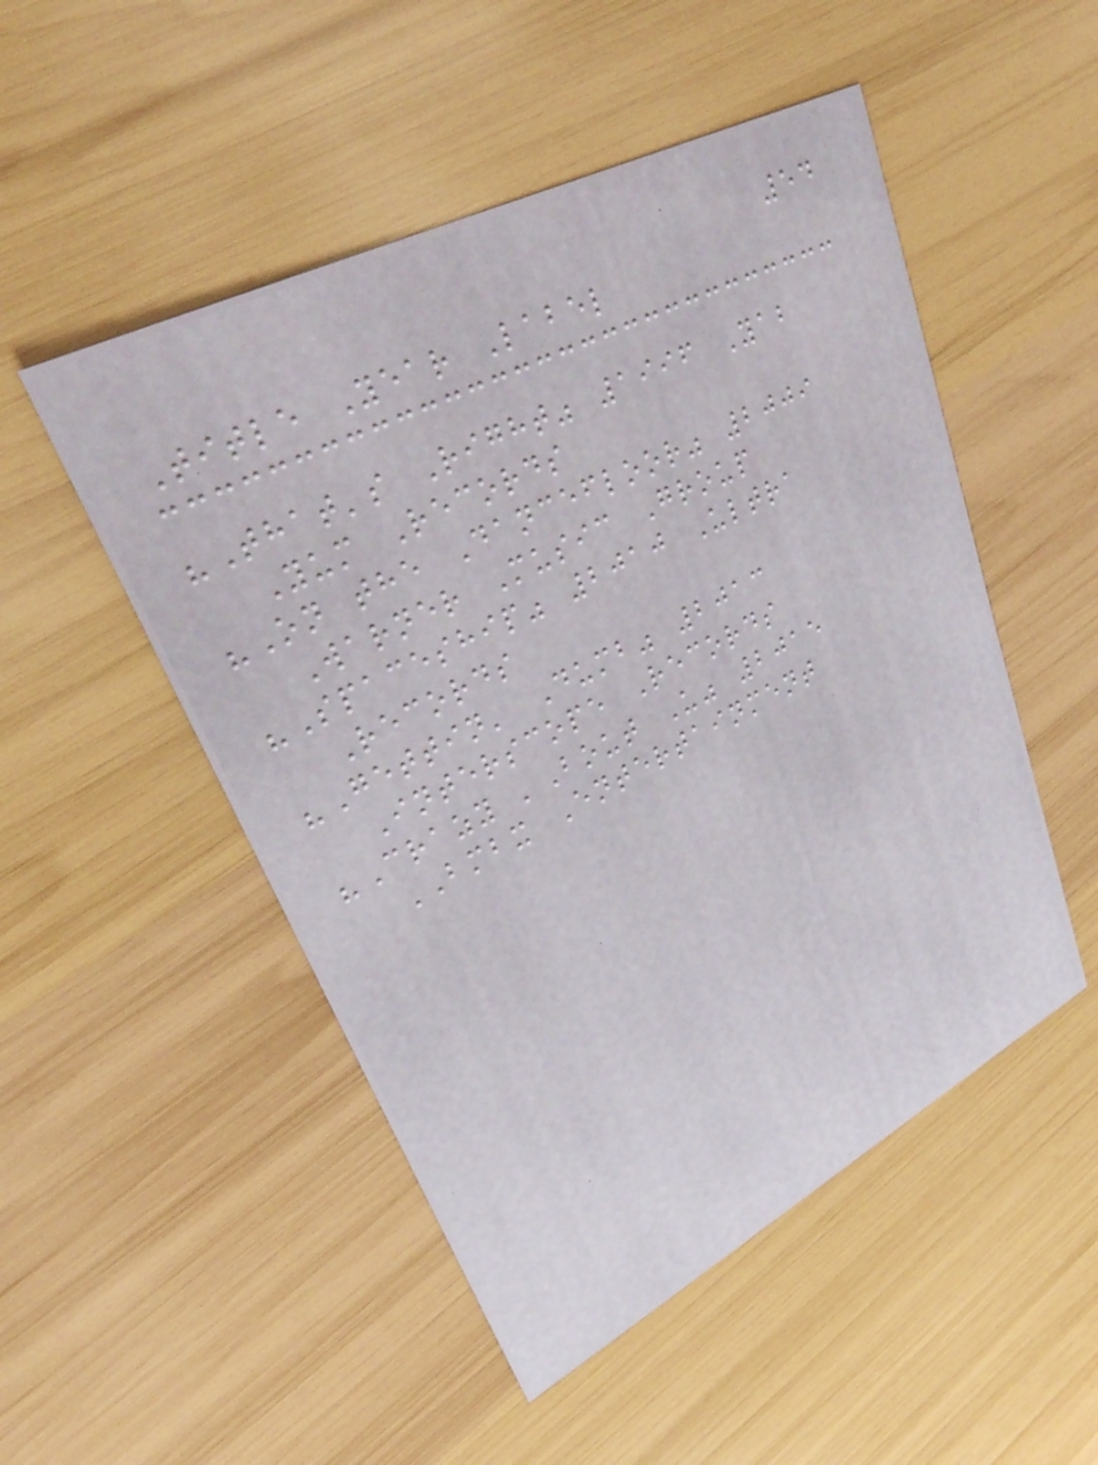54
Title Year Label
"That's Right" 1996 Yab
Yum Records
"On the Dancefloor" 2009
Warner Music Group
"Spaceship" 2010 Ultra
Records
"Gettin' Dumb" 2013
Interscope Records
"Crazy 'Bout U" 2015
BMBX Entertainment
